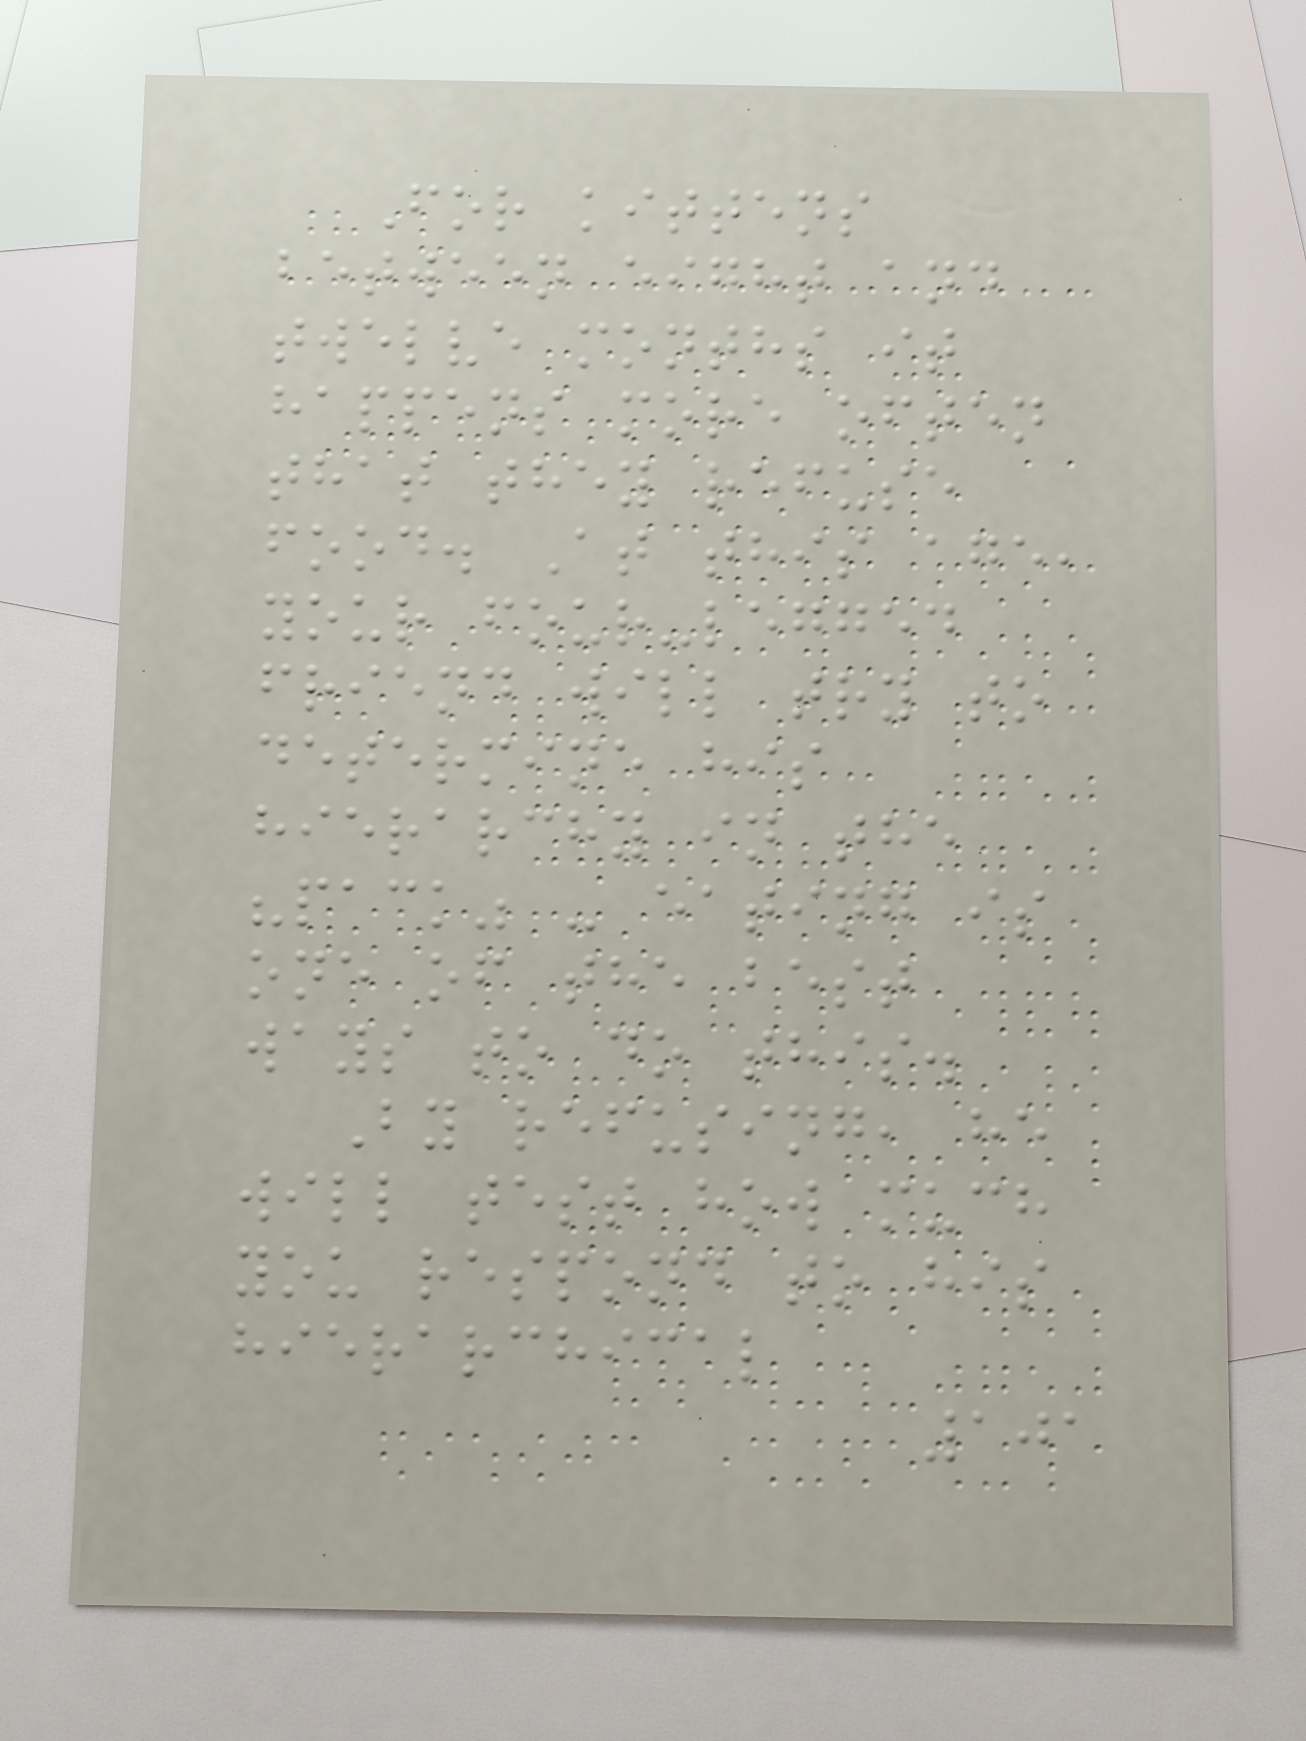For kittens
between eight and
twelve months it
happens more often
that they refuse
food. At this age,
your four-legged
friend will try to
determine his
hierarchy in the
"pack" - eating is
one of the best
ways to do this.
By refusing, he
will test how much
you respond to his
hierarchical
101
